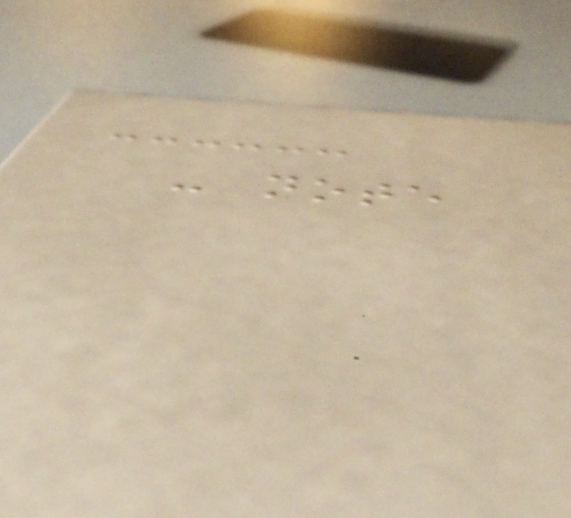- note
